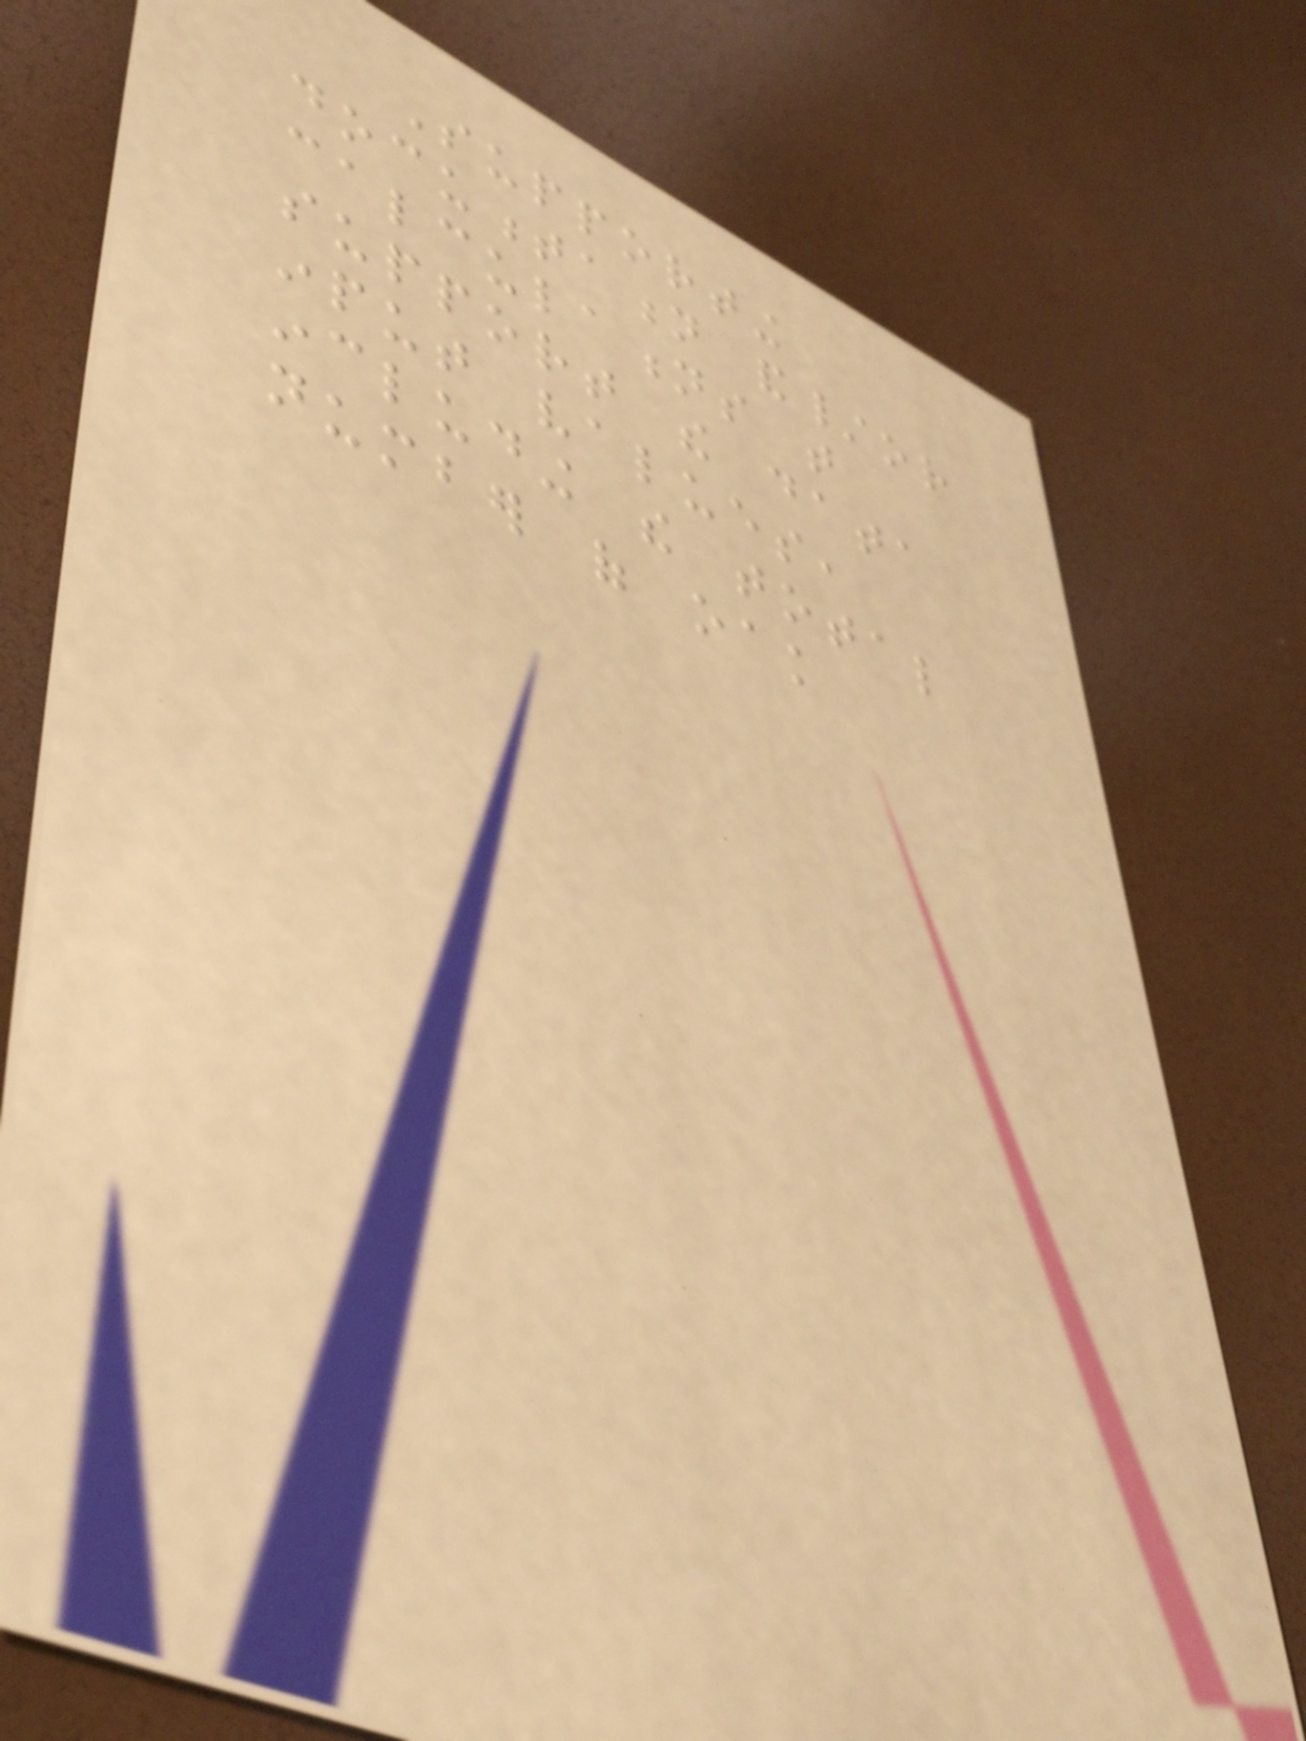Supporting
documentation and/or
calculations that
support the data
input values,
including the total
number of oak
